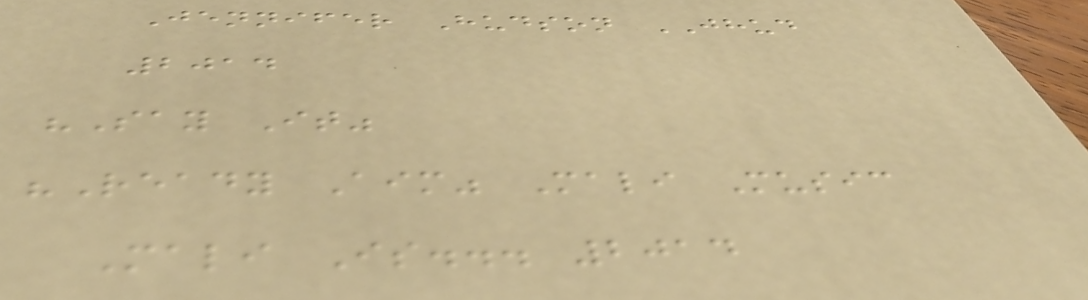Jennifer Hudson JHUD
2014
"Say It"
"Ready Aim" Mali Music
Mali Is... 2014
